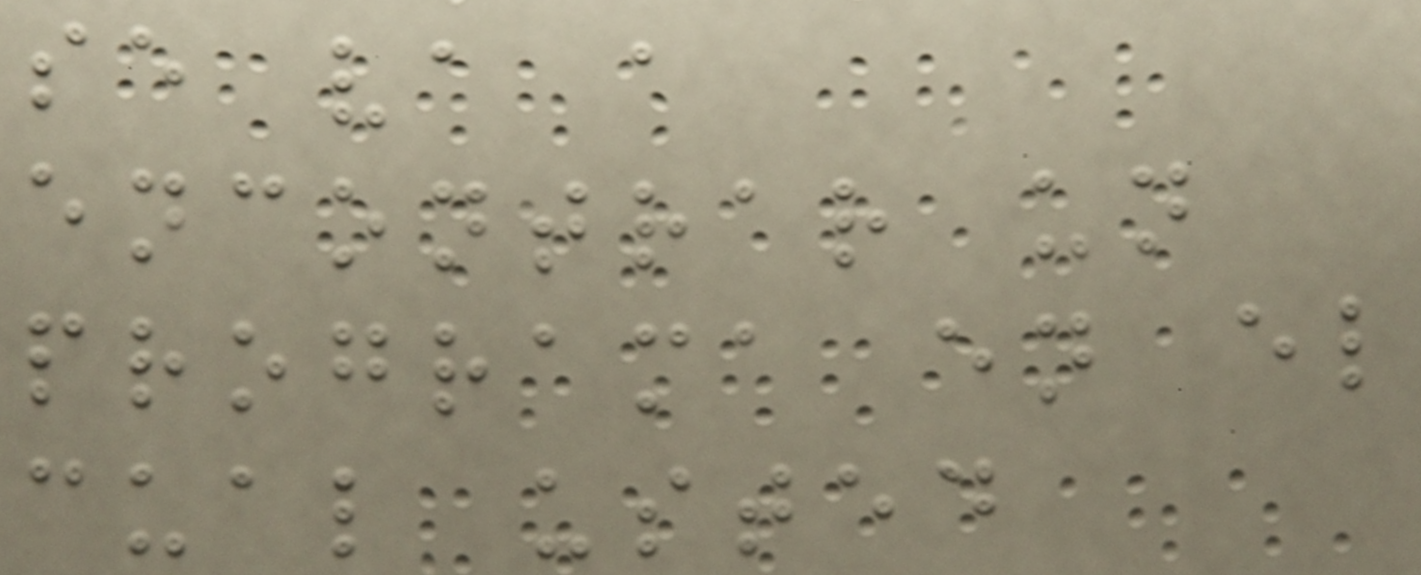se va a
encontrar un
programa en el
cual usted
